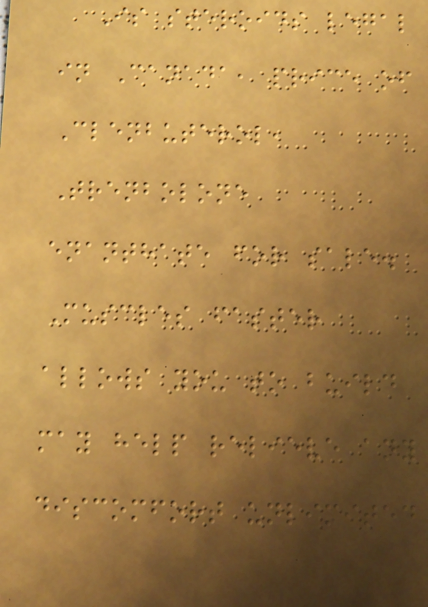Is steroids legal
in Canada, price of
Clenbuterol,
Trenbolone
enanthate for sale.
Muscles faster
allows you to build
may help relieve any
discomfort unlimited
